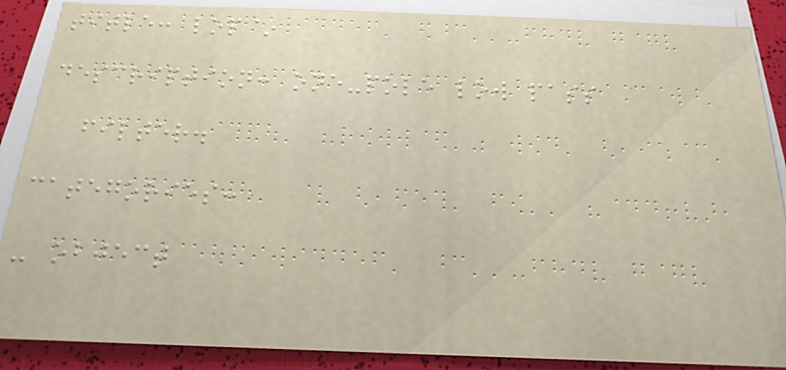title: lop~
description: one-pole low pass
filter.
categories:
- object
